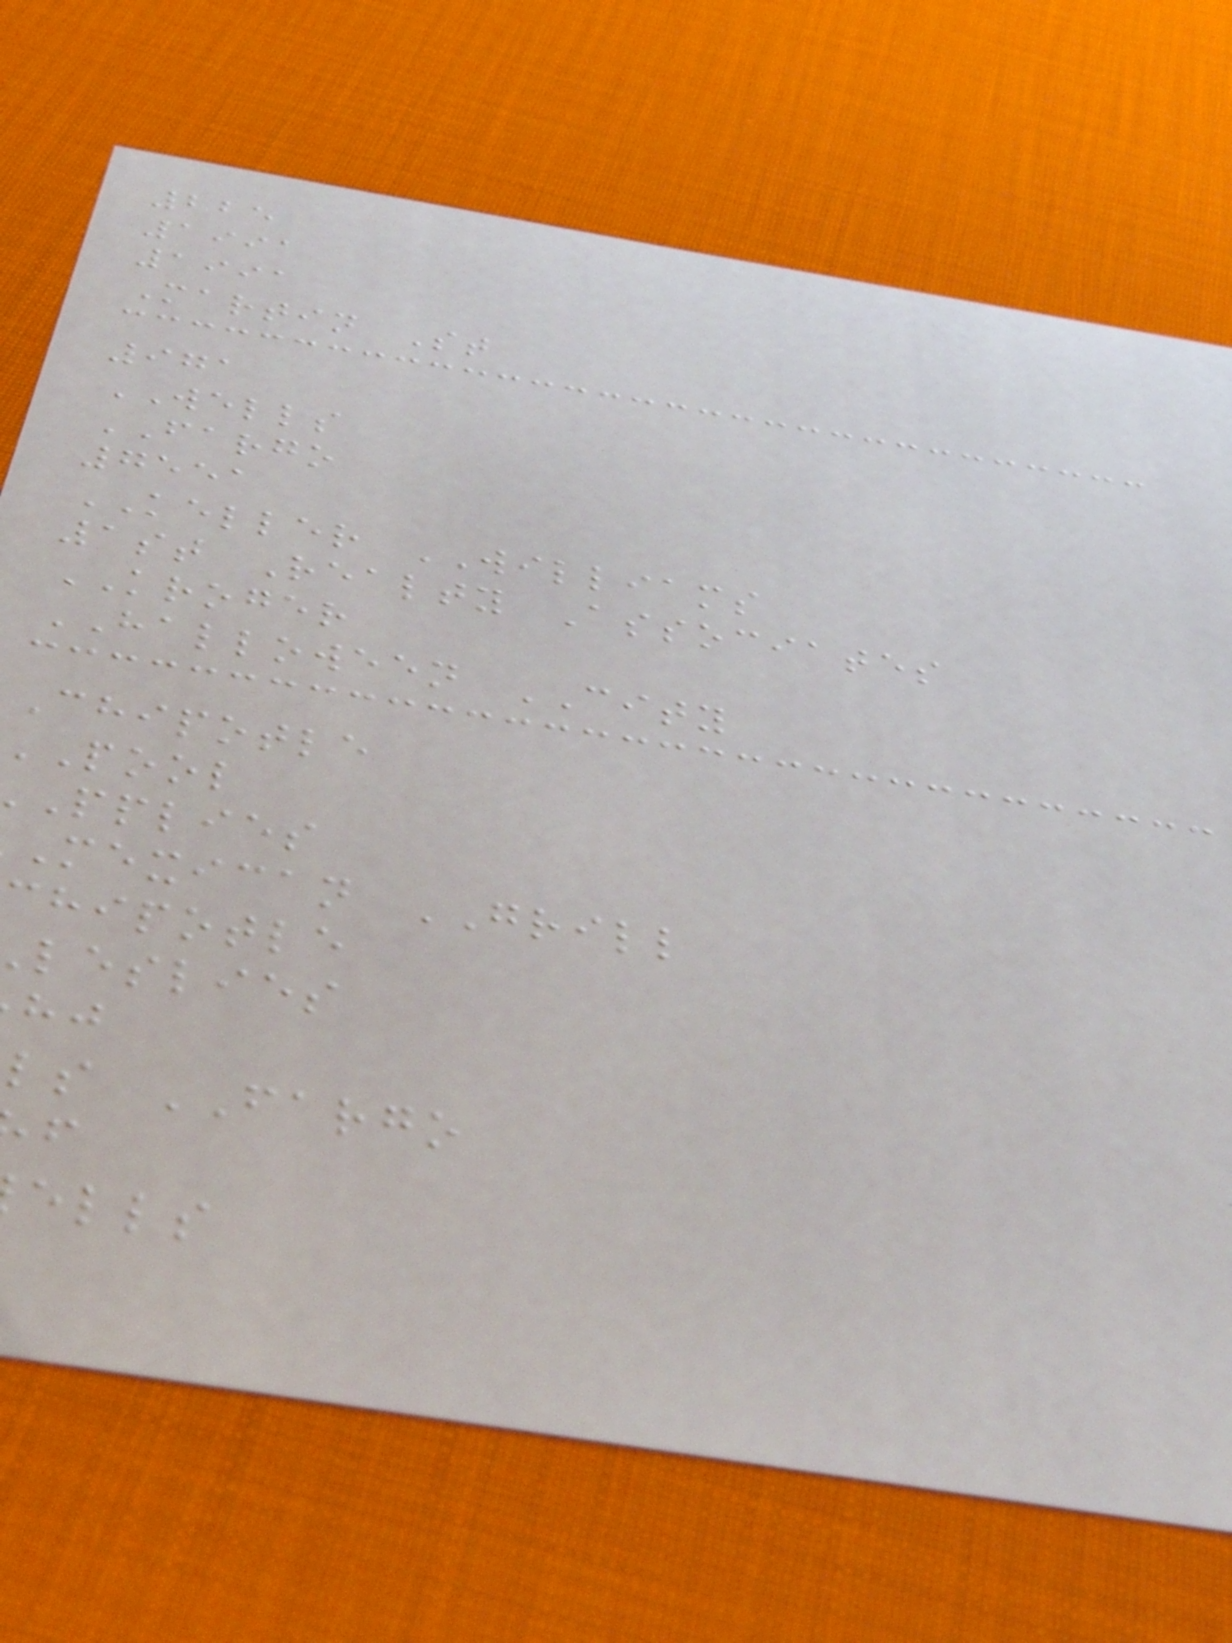225
1991
1991
Martin St
971
WELLS
FARGO
7551
KELLER WILLIAMS
1st Realty Associates
KROGER
HALLOWEEN CITY
Chipotle
pool
pplies
mexican GRILL
chipotle
leslies
ls FARGO
ells
